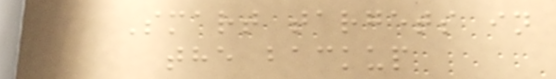Smart targets in
the backup
